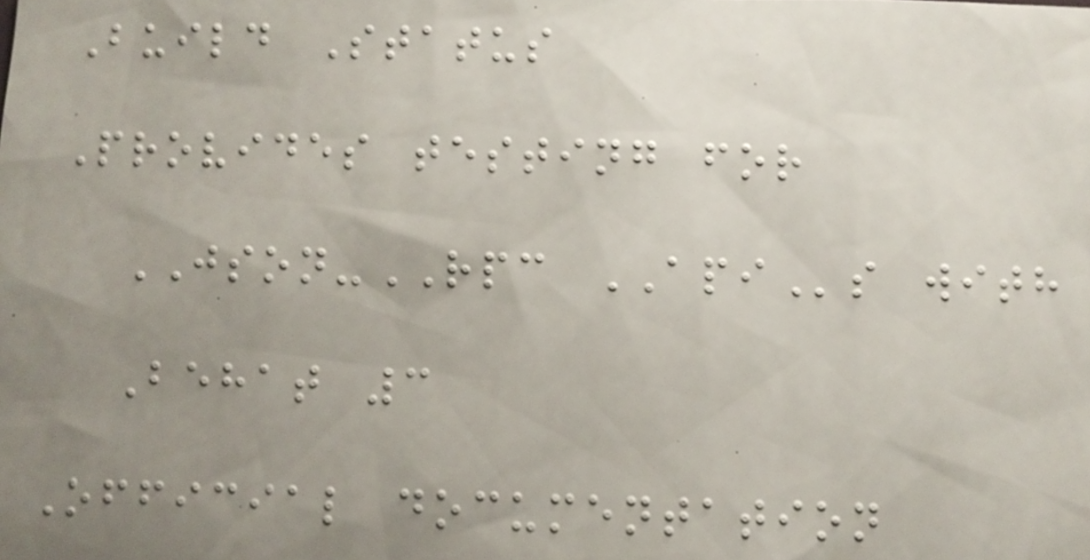Build Status
Provides testing for
JSON-RPC APIs with
Behat 3
Official documentation
